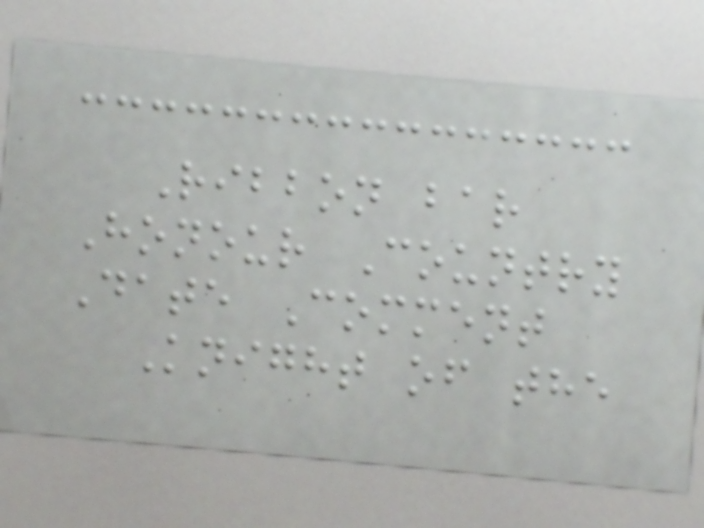Ribbon bar
Honour Country
Date Comment
Knight of the
